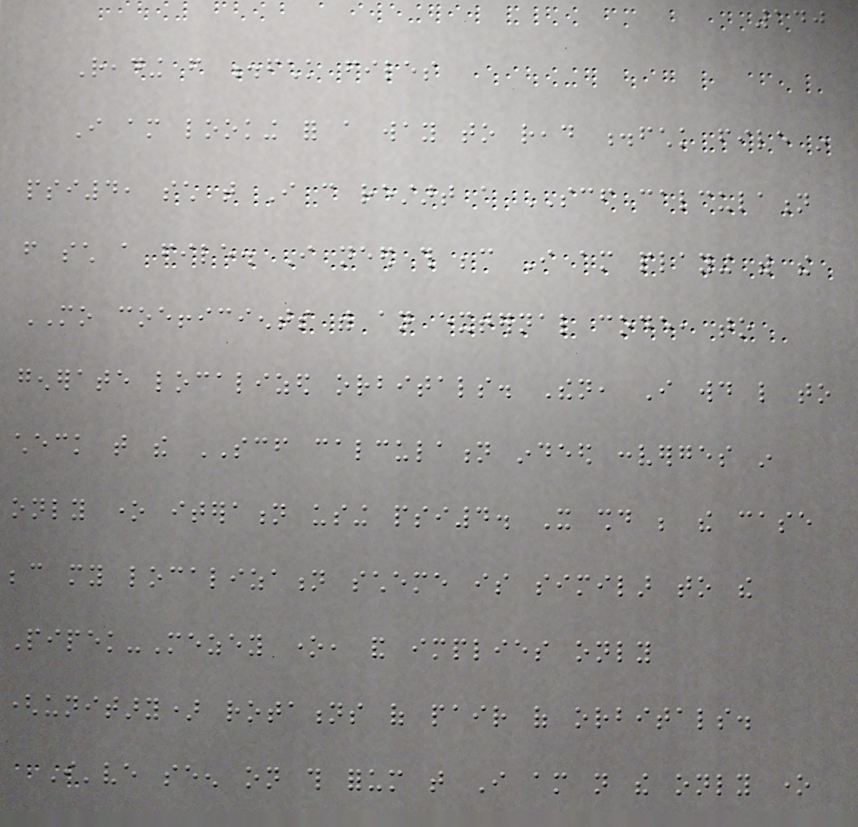140
Reading from .fchk files
I am looking for a way to read .fchk file in
psi4, such that I can restart a SCF calculation
from such a file. I need this because I am playing with the
MO coefficients with an external code, to
generate localized orbitals. Then, I would like to
check that the SCF calculation indeed converges in
only one iteration using psi4. It should be the case
because my localization scheme is similar to the
Pipek-Mezey one, and implies only
(unitary) rotations of pair of orbitals.
I've seen on this forum that I am not the only one
